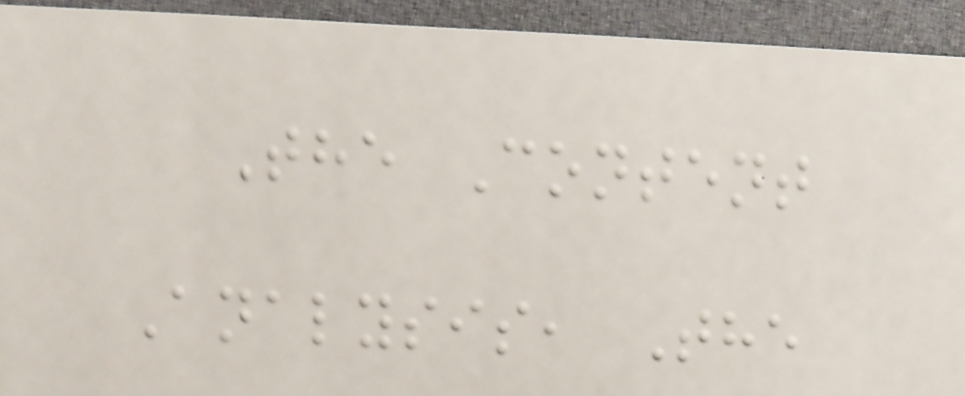The Content
Analysis, The
